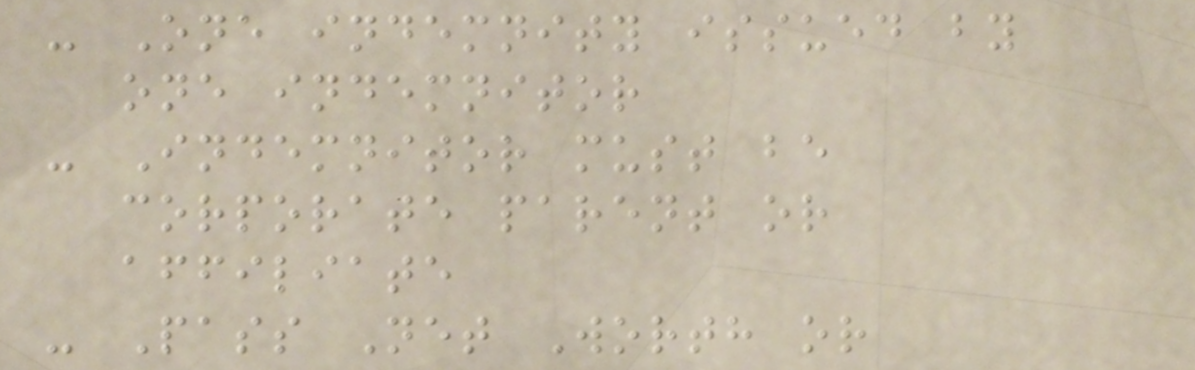- One indemnity issued by
one indemnitor
- Indemnitor must be
corporate parent or
affiliate
- Pass Net Worth or
